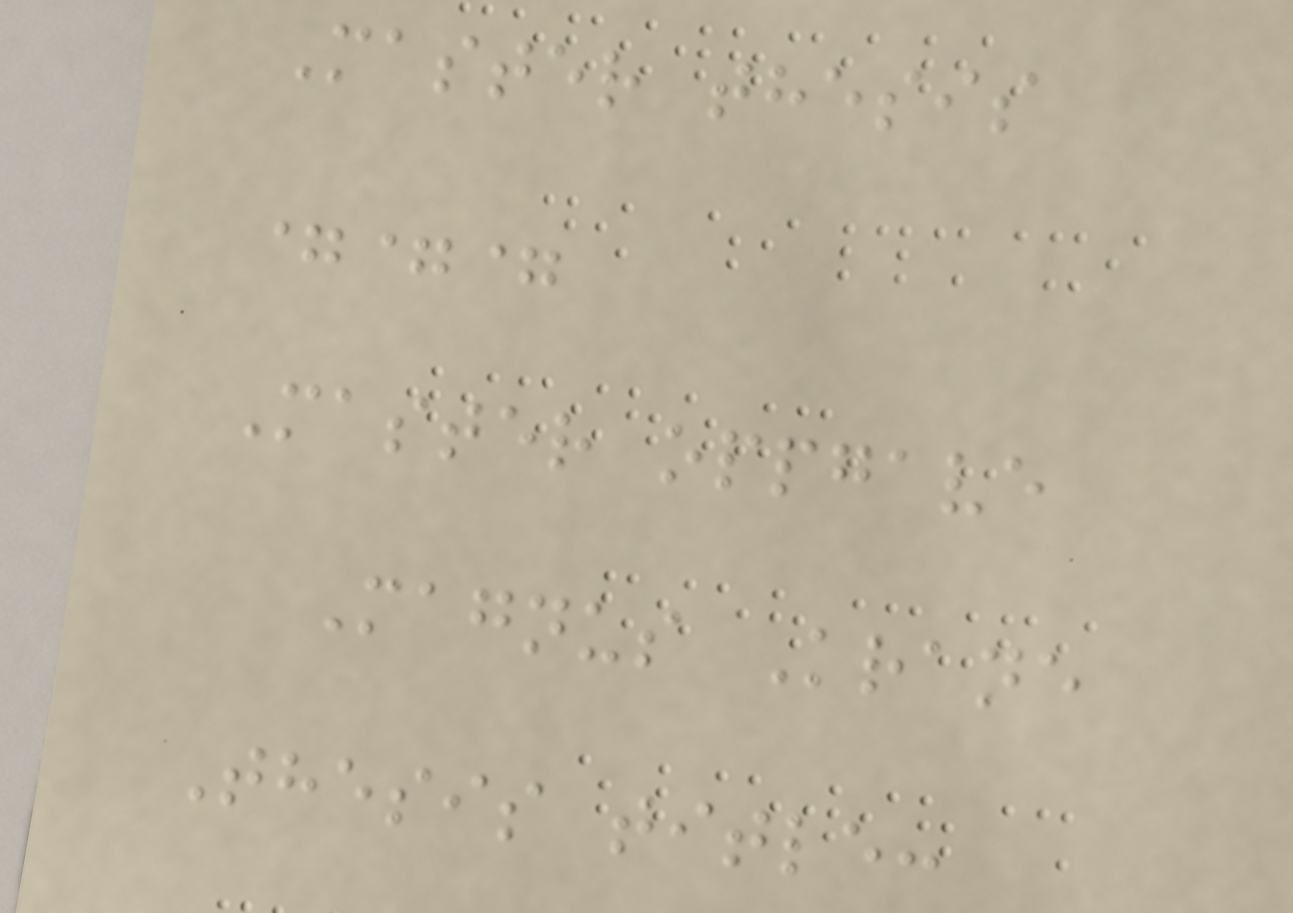Master thesis
===
Master oppgave
Magnus Krane
Thesis title:
